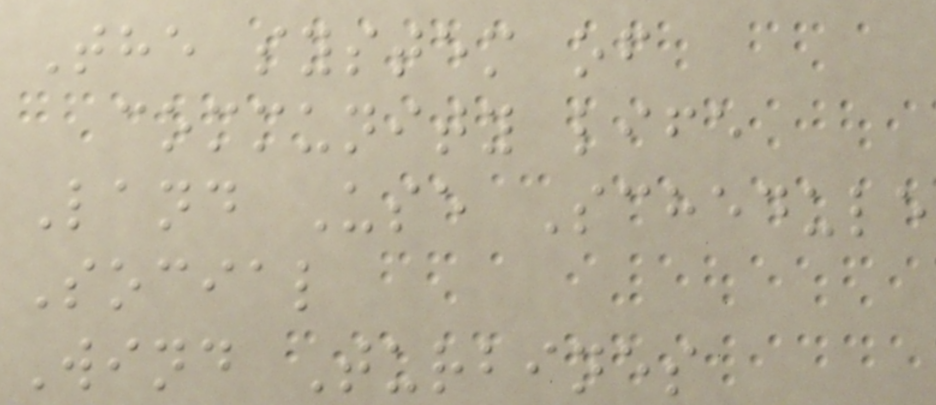The system of
community life
Land Use Schedule
Social
Wind Turbines
